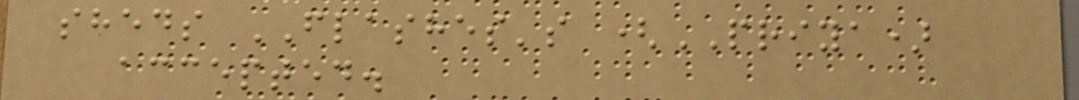sheds FLASHES's (PRIYA)
accepted.
